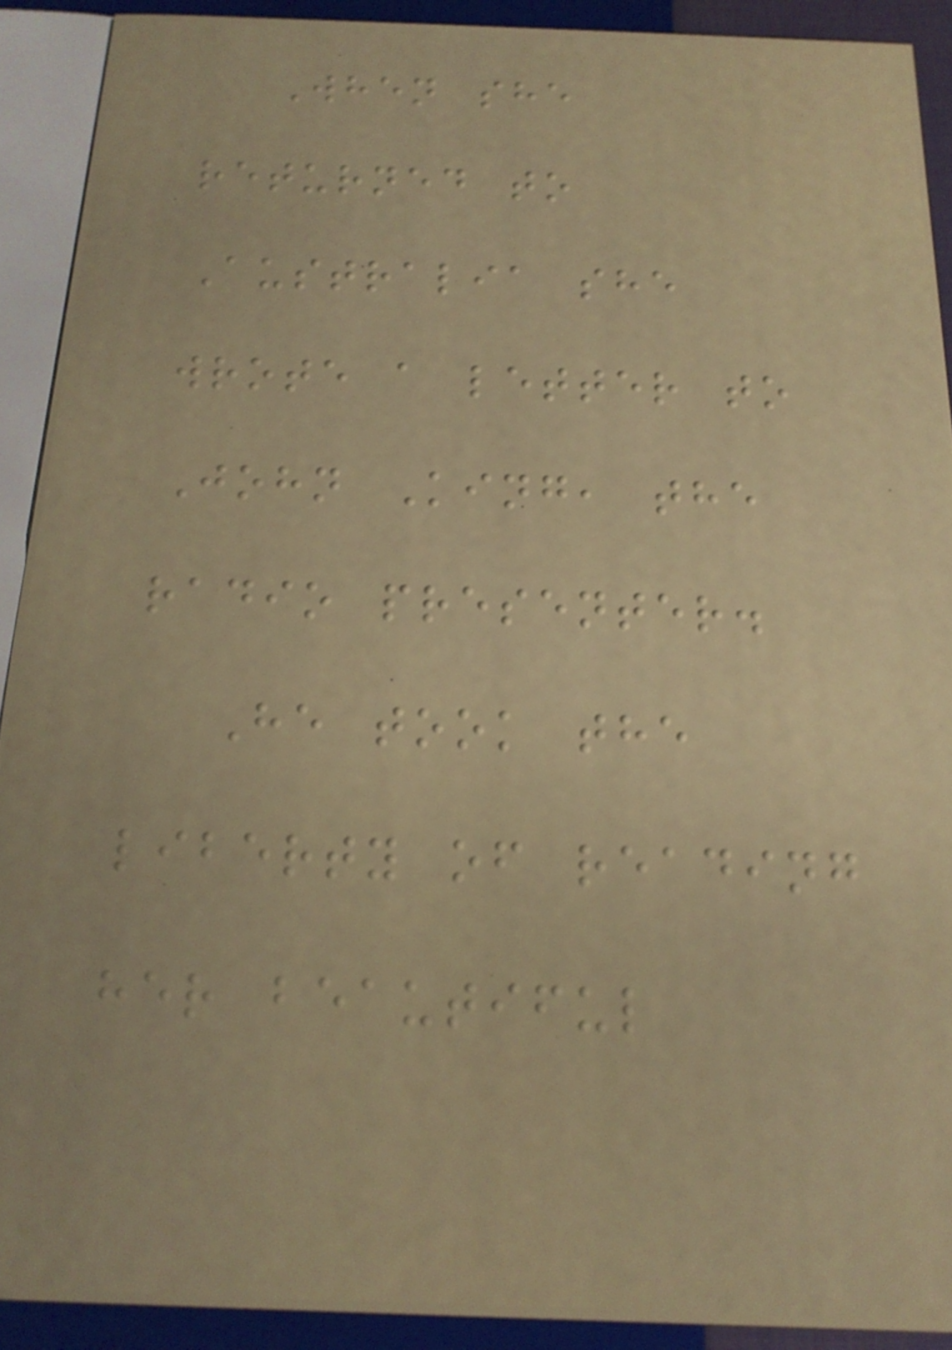When she
returned to
Australia she
wrote a letter to
John King, the
radio presenter.
He took the
liberty of reading
her beautiful
